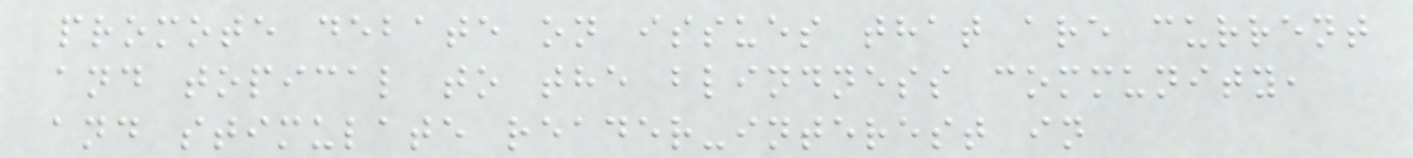promote debate on issues that are current
and topical to the blindness community,
and stimulate reader-interest in
